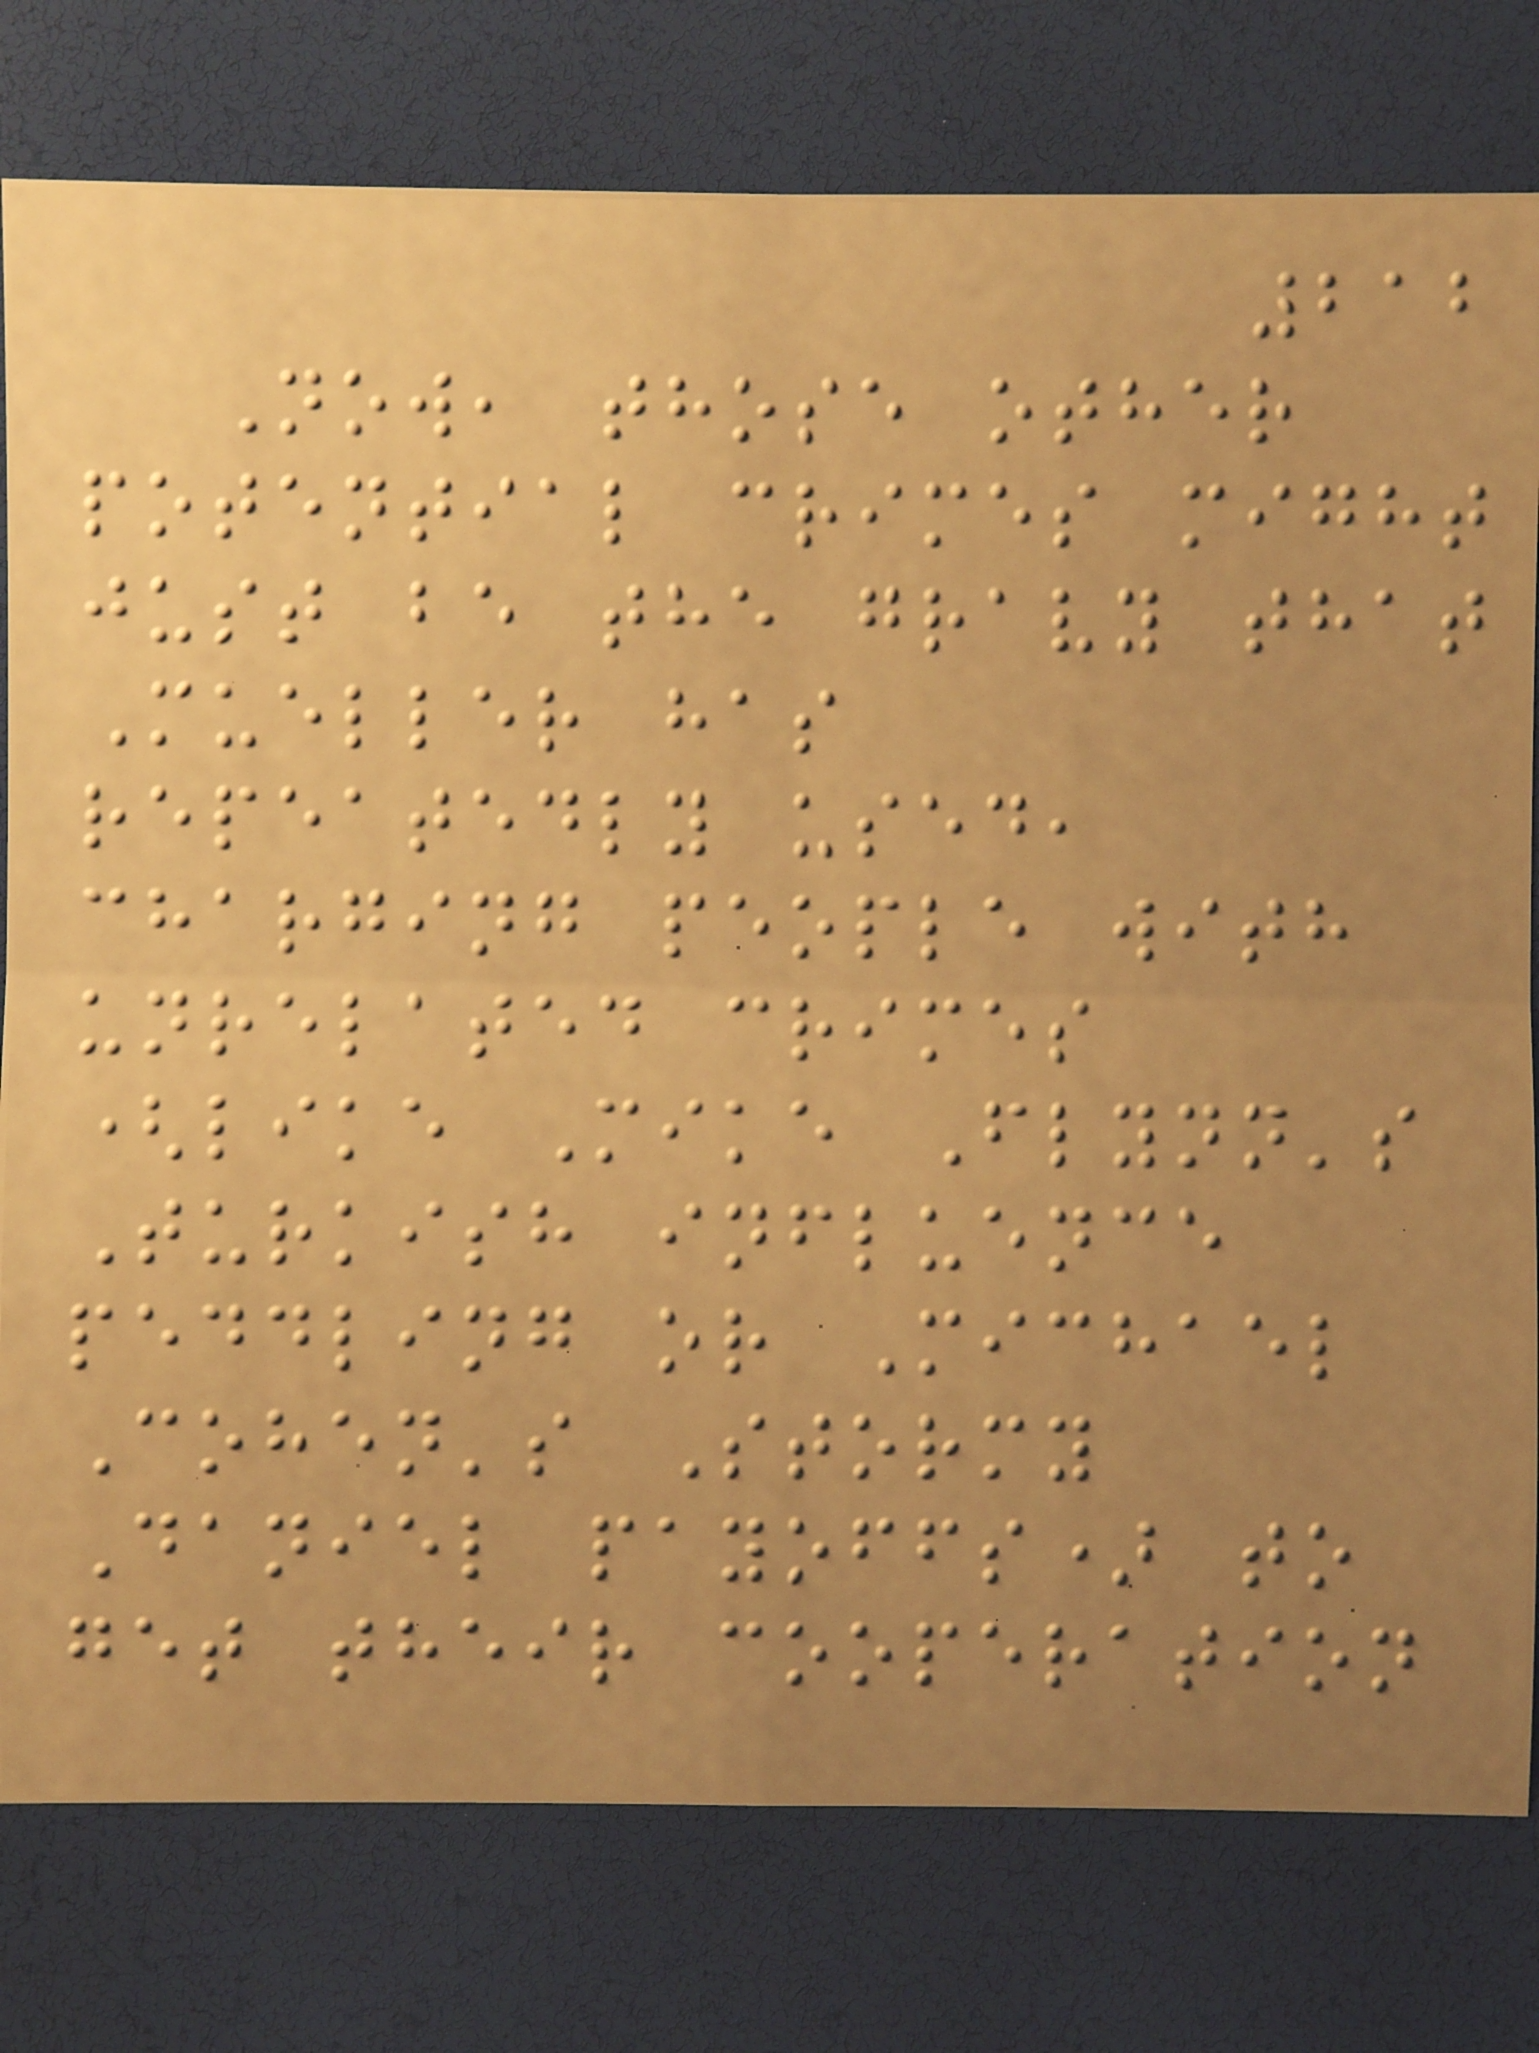212
Now, those other
potential crimes might
just be the gravy that
Mueller has
repeatedly used,
charging people with
unrelated crimes
(like Mike Flynn's
Turkish influence
peddling or Michael
Cohen's Stormy
Daniel payoffs) to
get their cooperation
